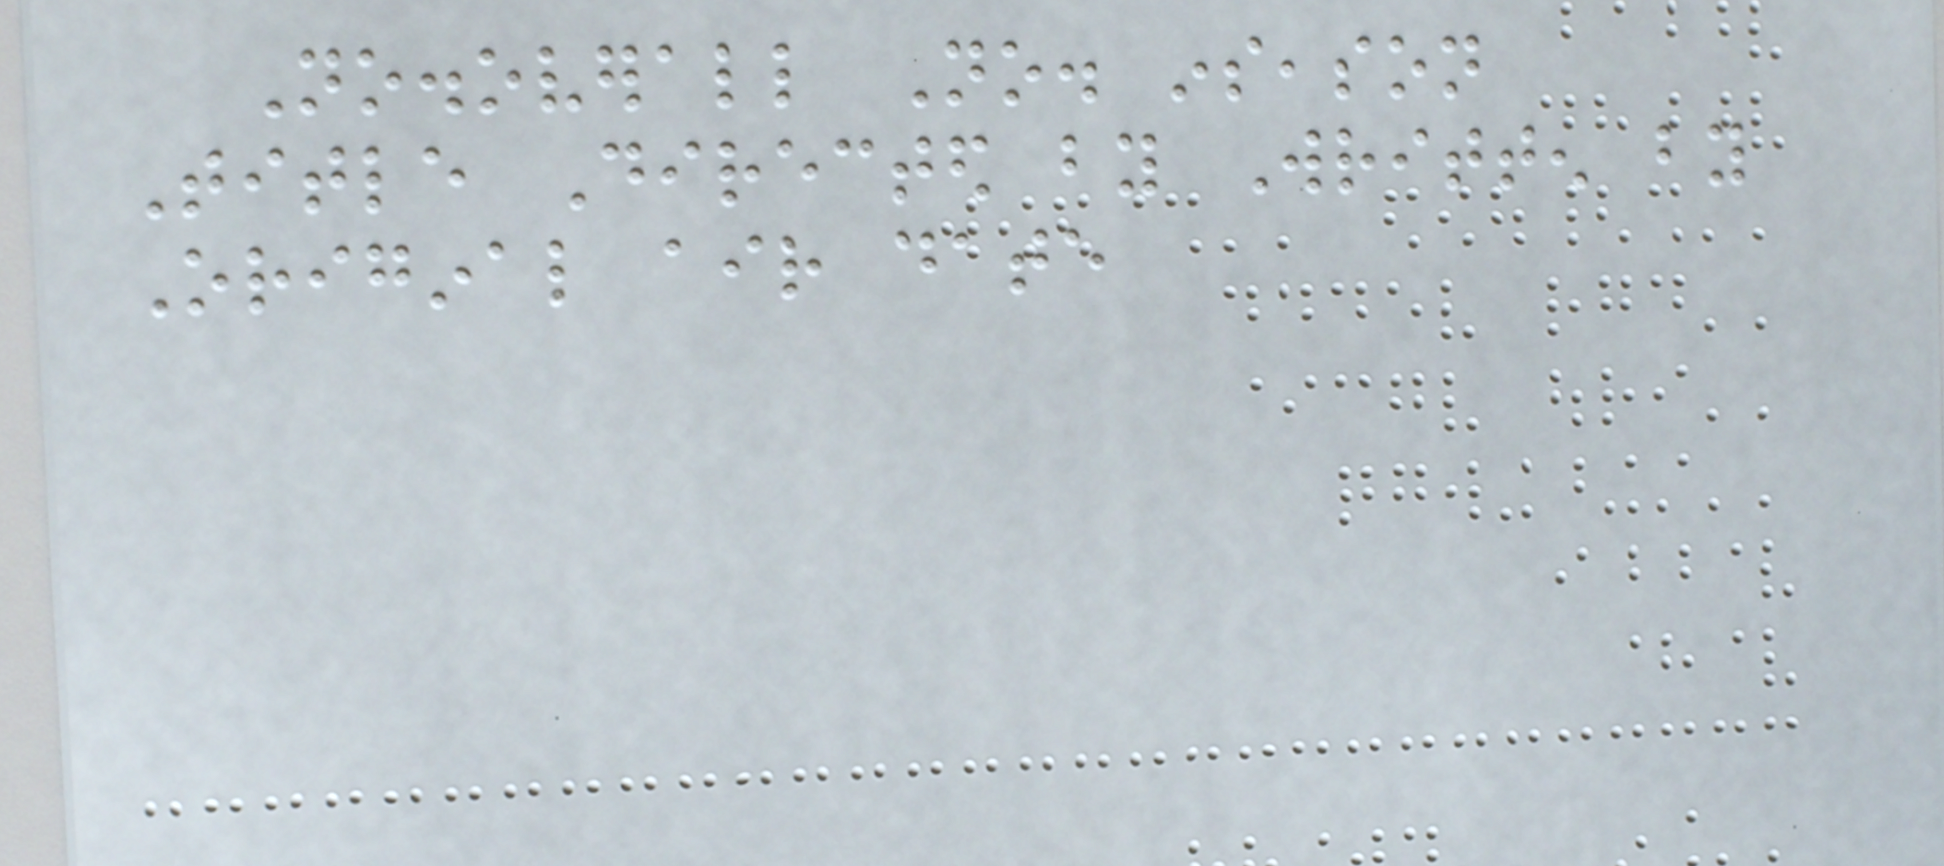No.overall No. inseason
Title Directed by Written by
Original air date
